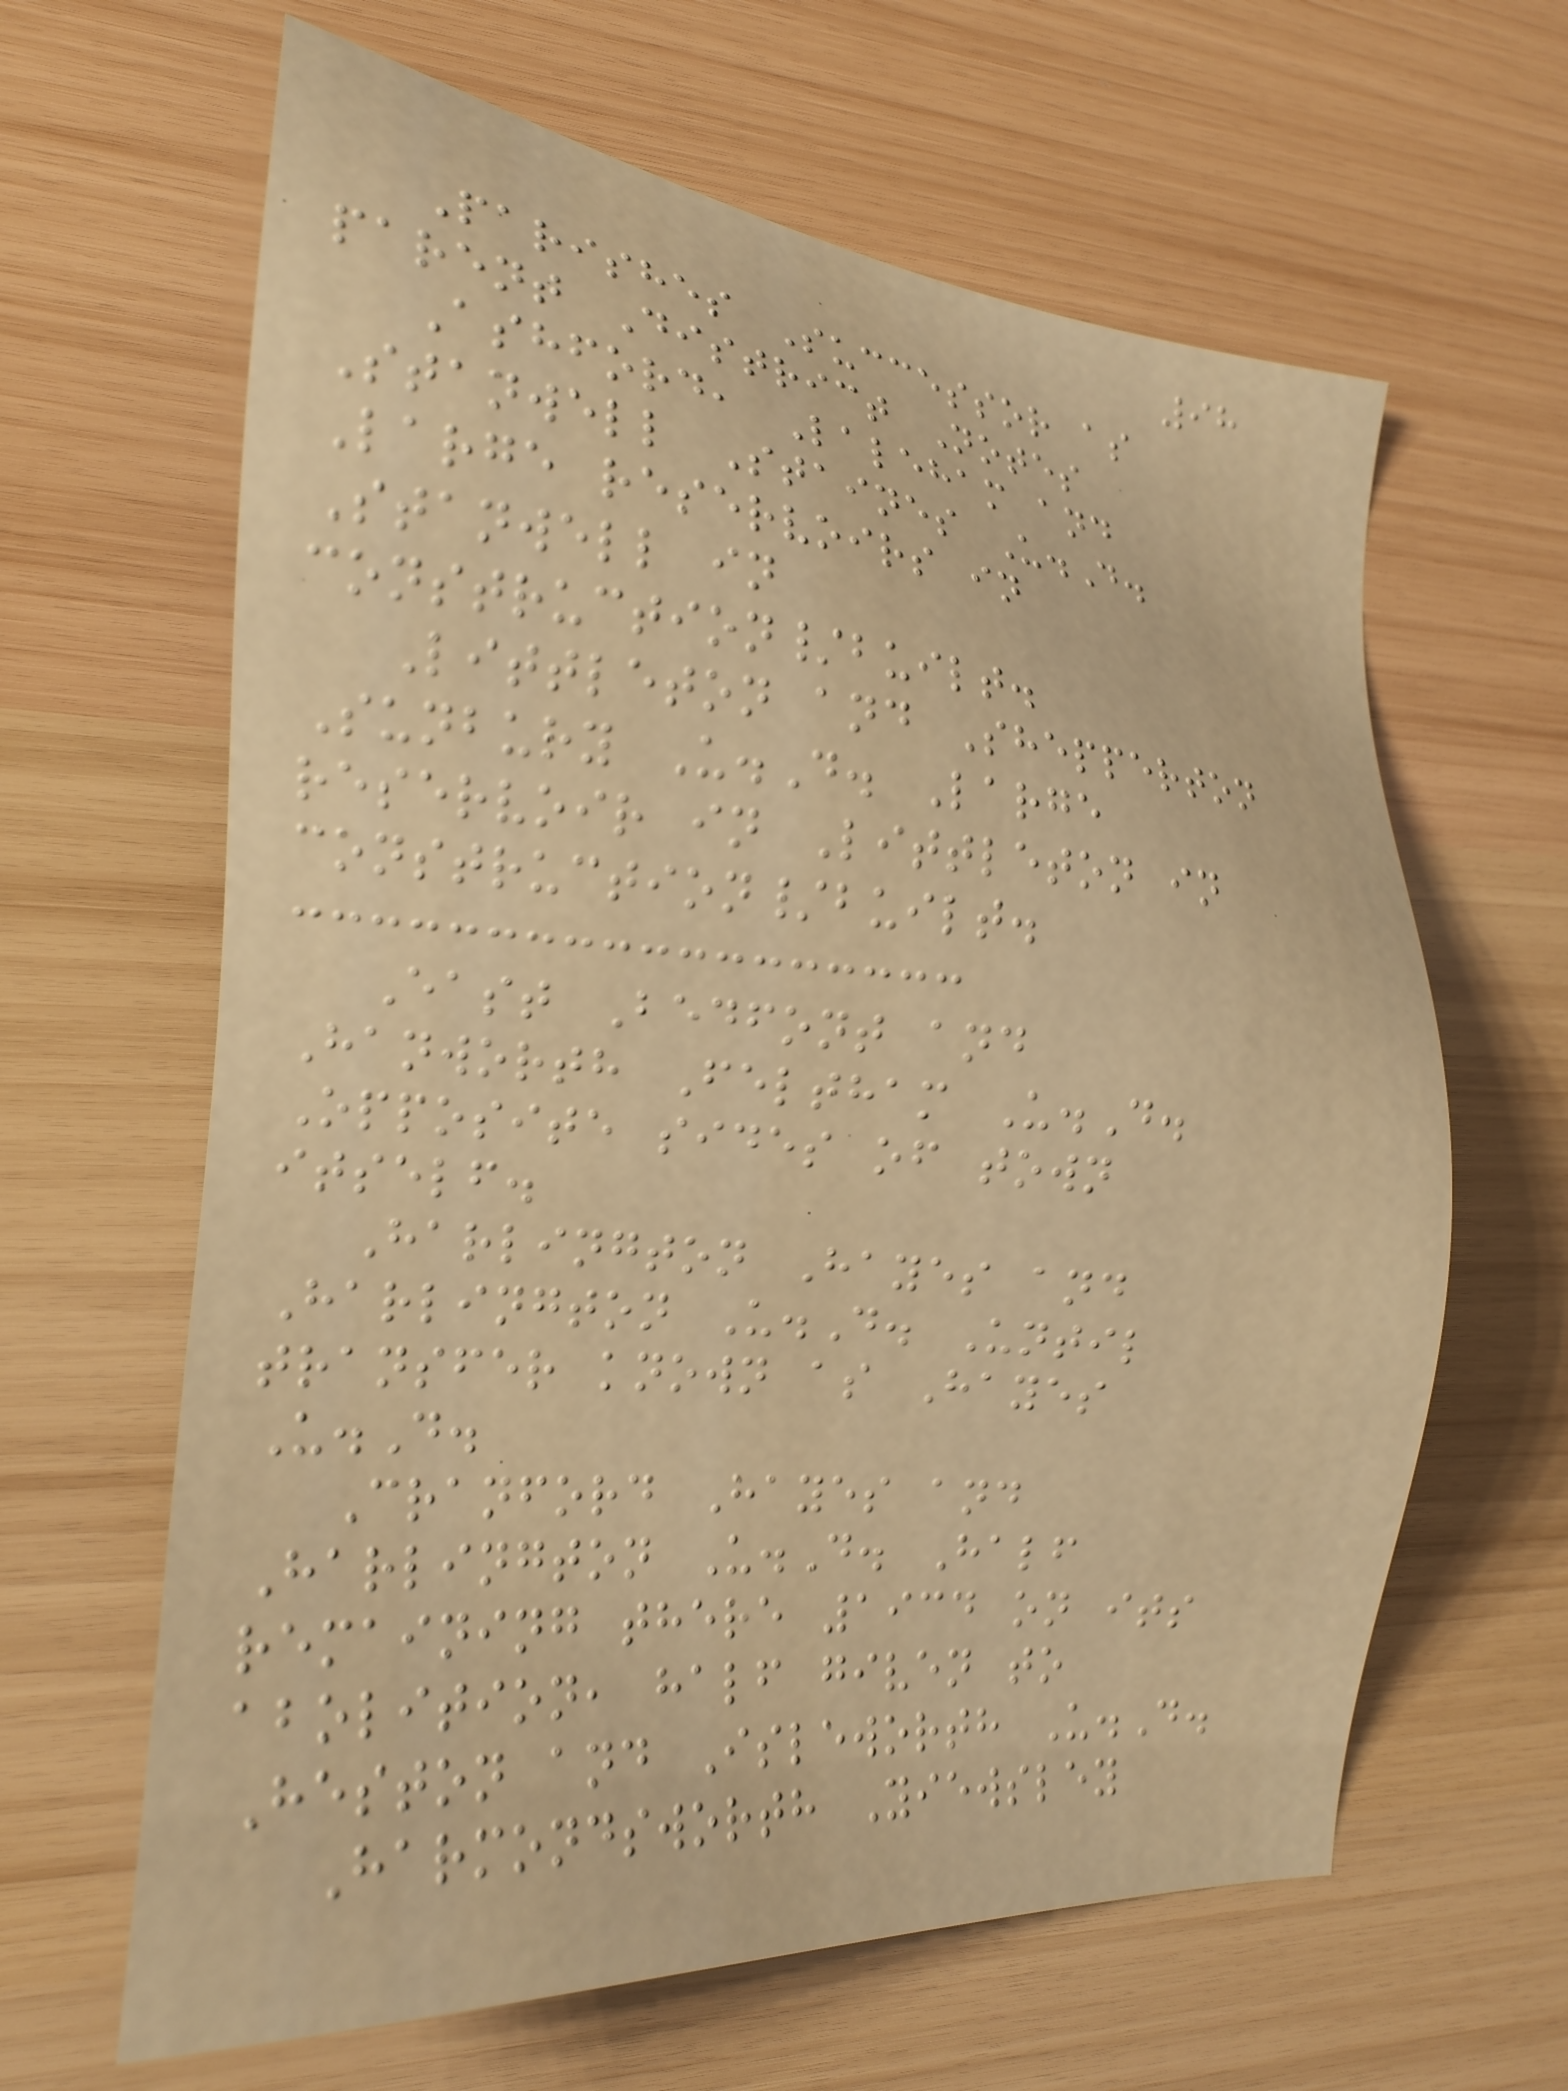98
Parishes Successor as
parent District Notes
Ashford, Laleham and
Stanwell Staines U.D.
Large reservoirs in
Stanwell in
construction/built.
Littleton and Shepperton
Sunbury U.D. Large
reservoir in Littleton in
construction/built.
East Bedfont and
Hanworth Feltham U.D.
Opposite sides of town
itself.
Harlington Hayes and
Harlington U.D. Until
transfer known as Hayes
U.D.
Cranford Hayes and
Harlington U.D. Half
remaining there 1934 on its
abolition, half given to
Heston and Isleworth U.D.
Harmondsworth Yiewsley
